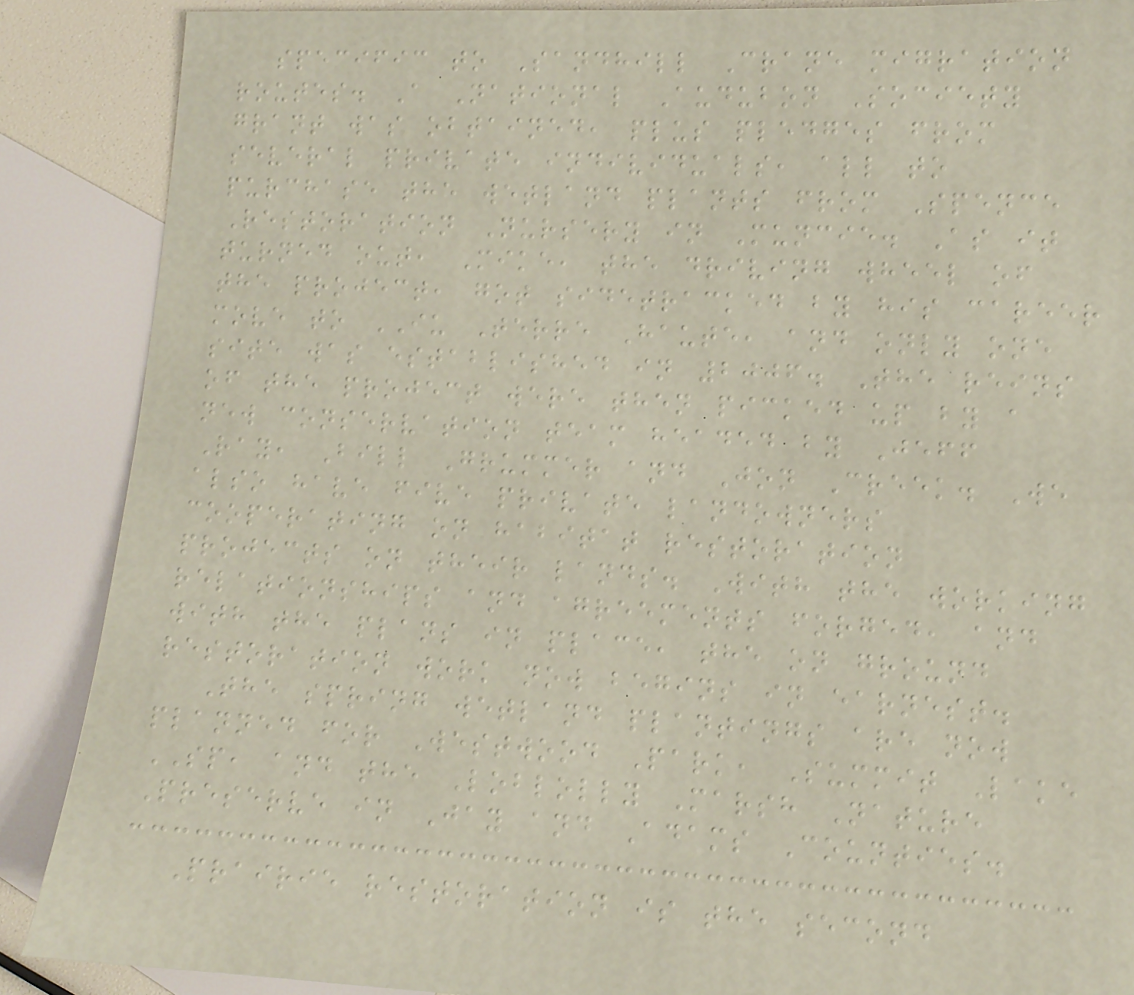specific to Sandhill Crane migration
routes. A National Audubon Society
grant was obtained, plus pledges from
several private individuals, all to
purchase the wetland plants from Spence
Restoration Nursery in Muncie. As it
turned out, Mike, the driving wheel of
the project, got sidetracked by his career
move to IU Terre Haute, and only one
site was established in 2006. The reins
of the project were then picked up by a
new conservation team headed by Jeff
Ray, Bill Grummer and Jon Creek. We
also have five private landowners
cooperating on habitat restoration
projects on their lands. With the working
relationships and agreements forged, and
with the plans in place, the on ground
restoration work now begins in earnest.
The spring wetland plantings are now
planned for Westwood Park, Summit Lake
SP, and the Loblolly Marsh Nature
Preserve in Jay and Adams Counties.
Prairie restoration is the second
